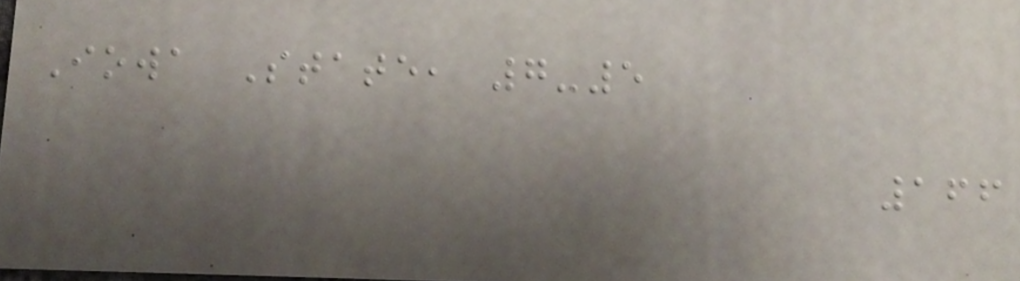Iowa State, 7-5
166
